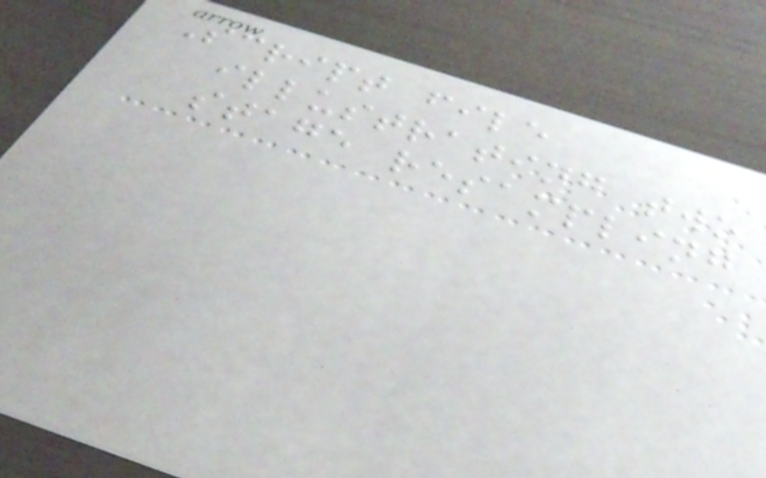Script file
illustrating two
stage resampling
